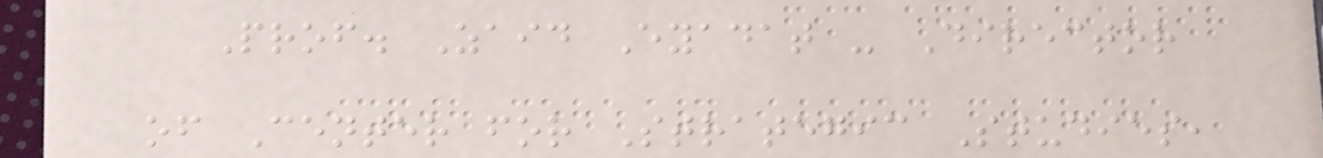Prof. Zaid Eyadat - Director
of Center for Strategic Studies,
